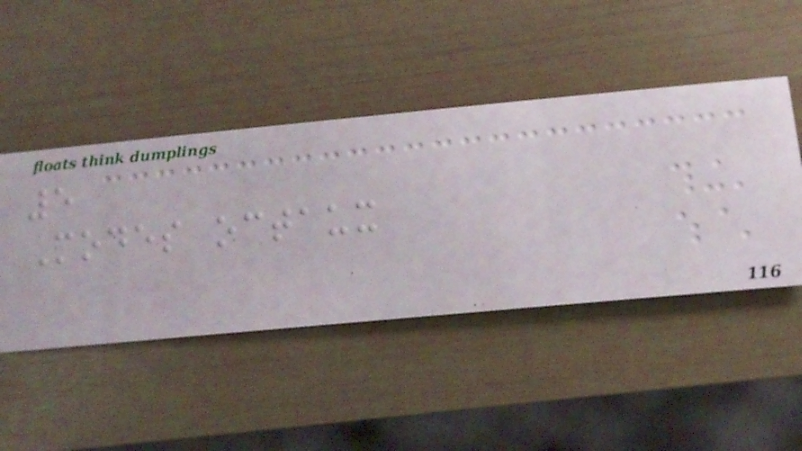5
Modes octaux
